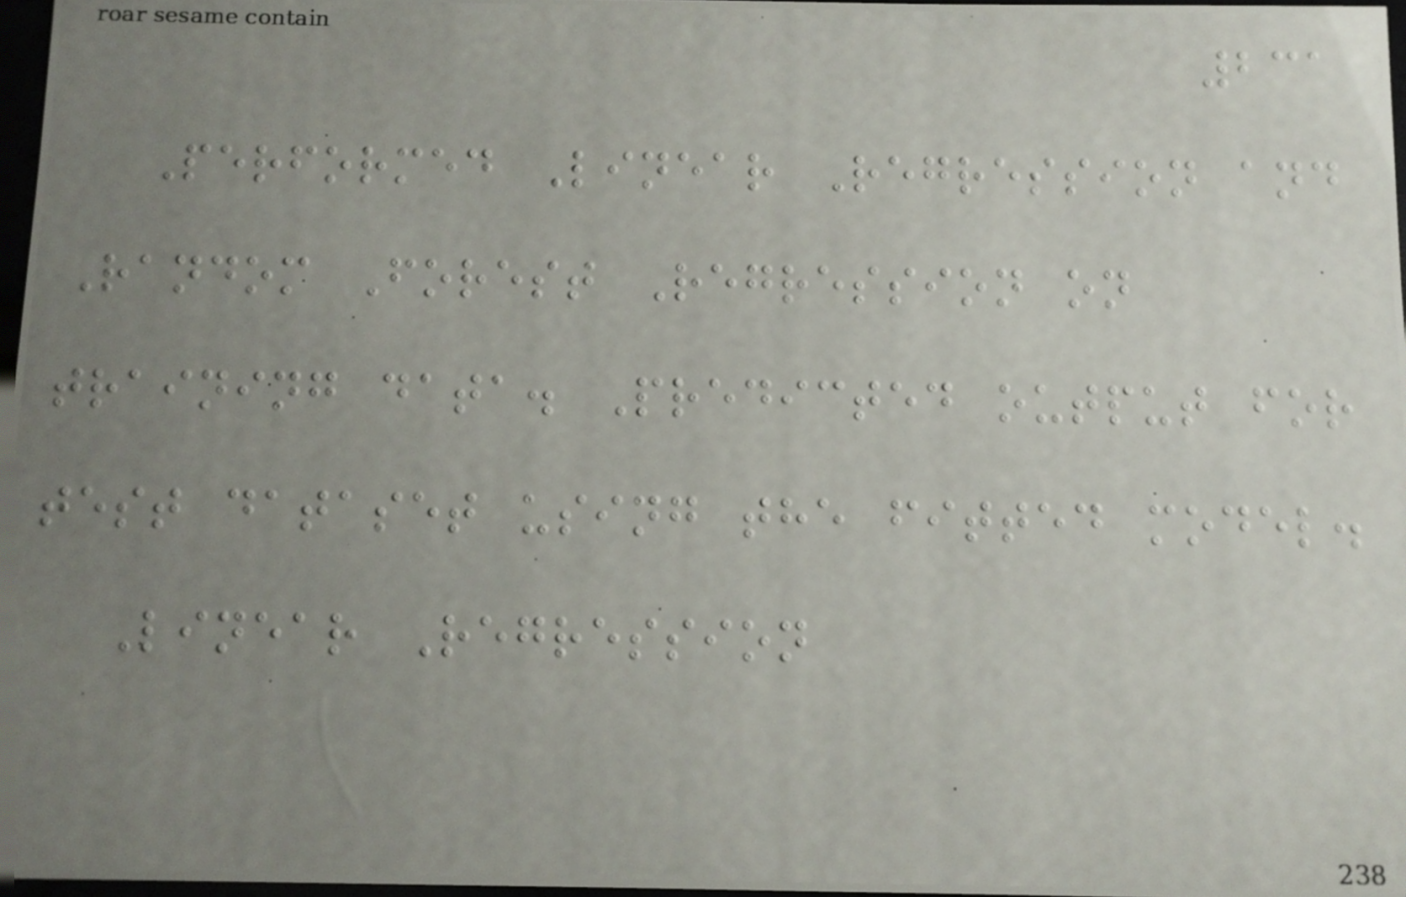231
Performed Linear Regression and
Random Forest Regression on
training data. Predicted output for
test dataset using the fitted model.
Linear Regression
